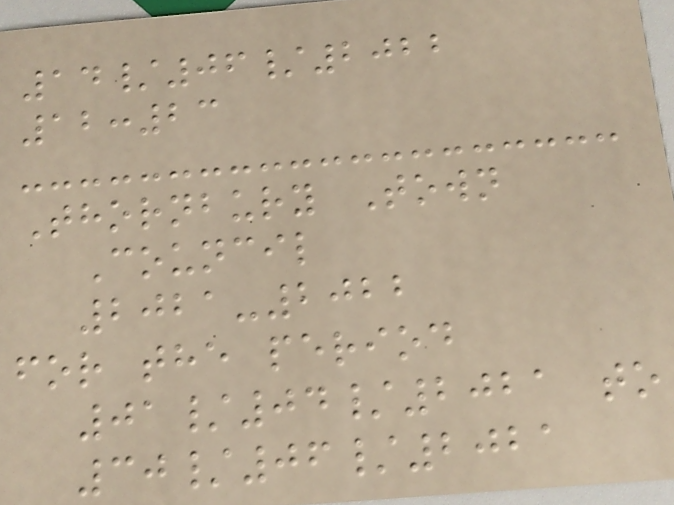14/06/2022
12:23
Thornbury Town
Council
2021-2022
for the period
01/04/2021 to
30/06/2021
